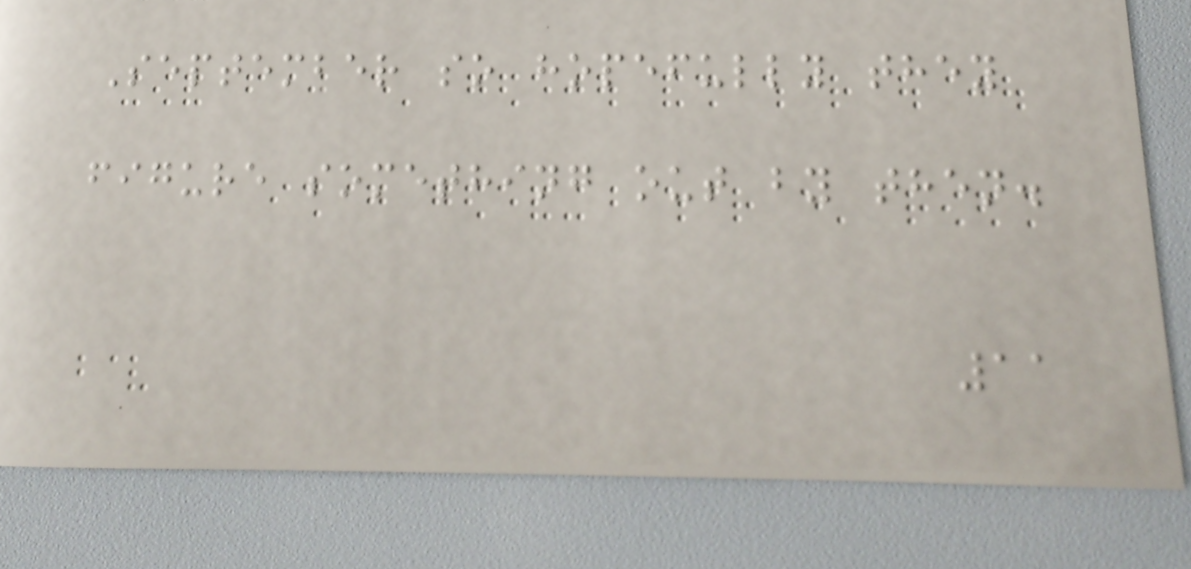September so hopefully they
figure something out by then.
11
